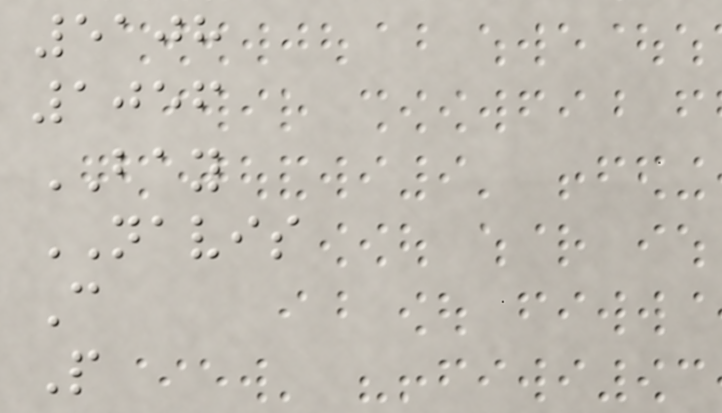5108
1056
BAY
NAVIS
C
P
